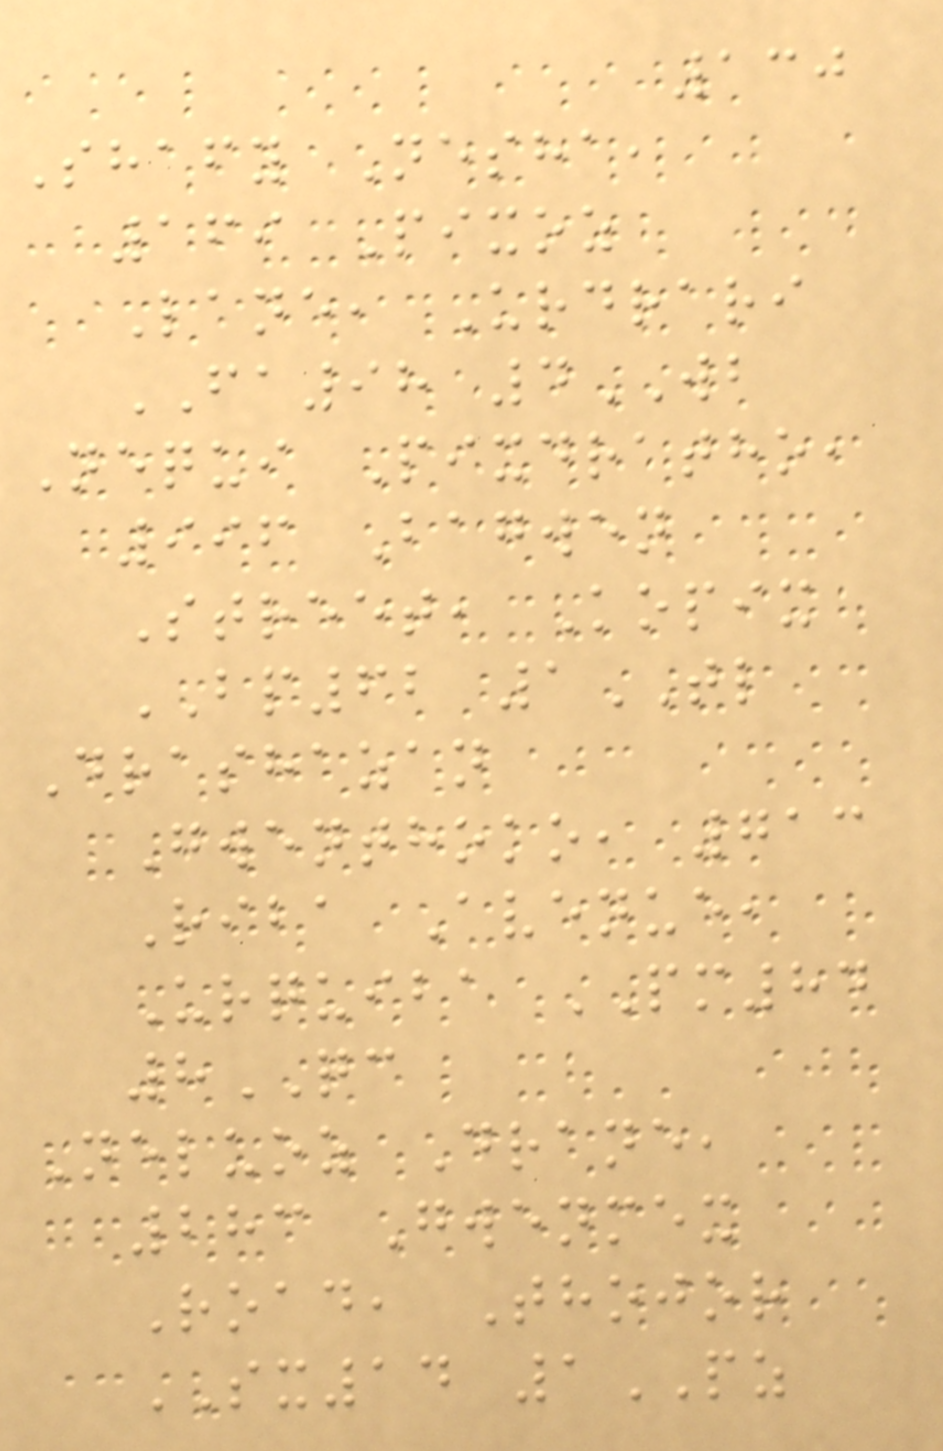130
Shafy Nesha,
169 Pixoz
Lane, Urdrari
FA98 4WB
Nequi Pixdratho,
996 Bagwen
Street, Kopix
BP62 1TL
Drashazan
Gwenthoko, 713
Riba Avenue,
Urquiba PM84
8QC
Neluoz Drane,
283 Gwenmex
Road, Thojor
SX14 1PZ
